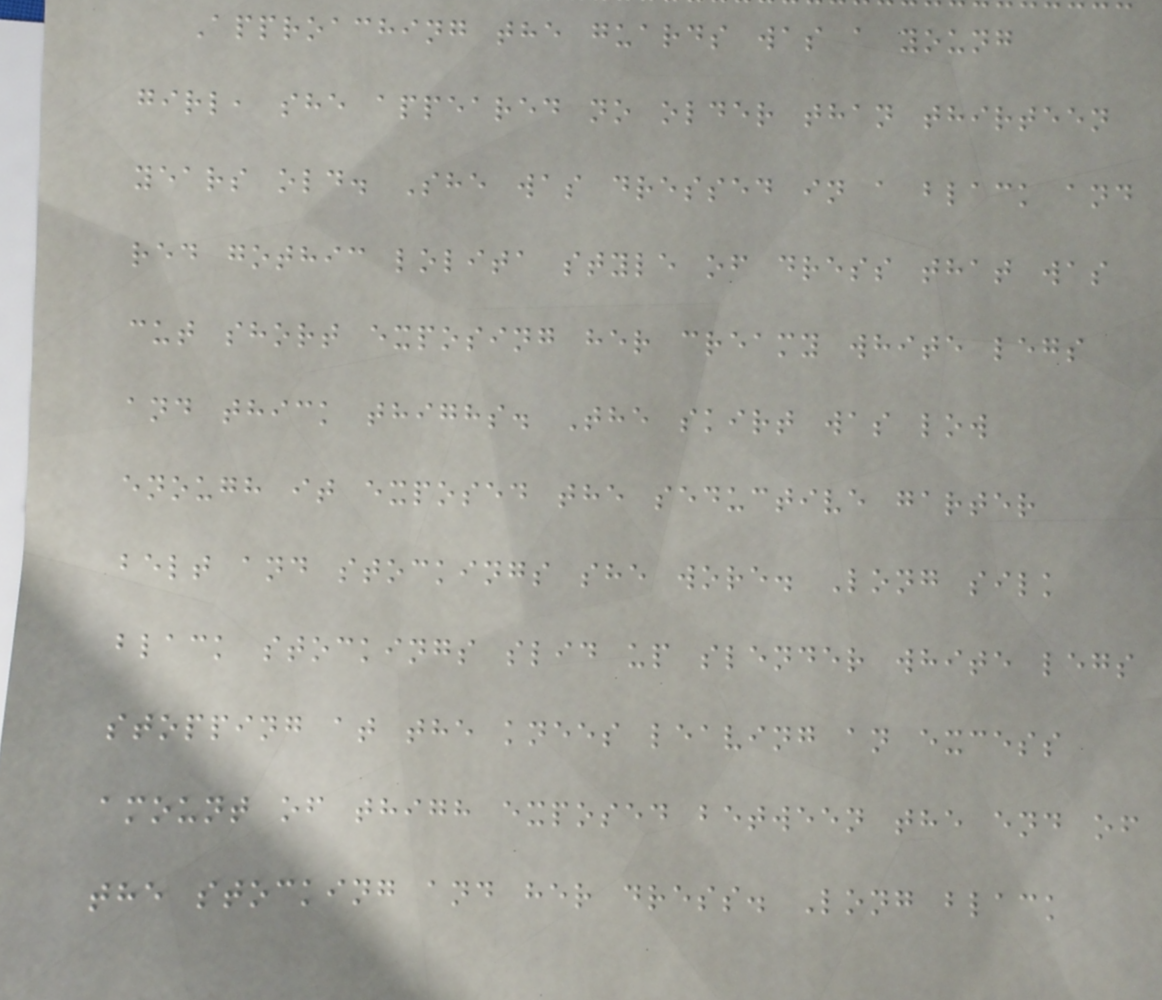Approaching the guards was a young
girl, she appeared no older than thirteen
years old. She was dressed in a black and
red gothic lolita style of dress that was
cut short exposing her creamy white legs
and thick thighs. The skirt was low
enough it exposed the seductive garter
belt and stockings she wore. Long silk
black stockings slid up slender white legs
stopping at the knees leaving an excess
amount of thigh exposed between the end of
the stocking and her dress. Long black
